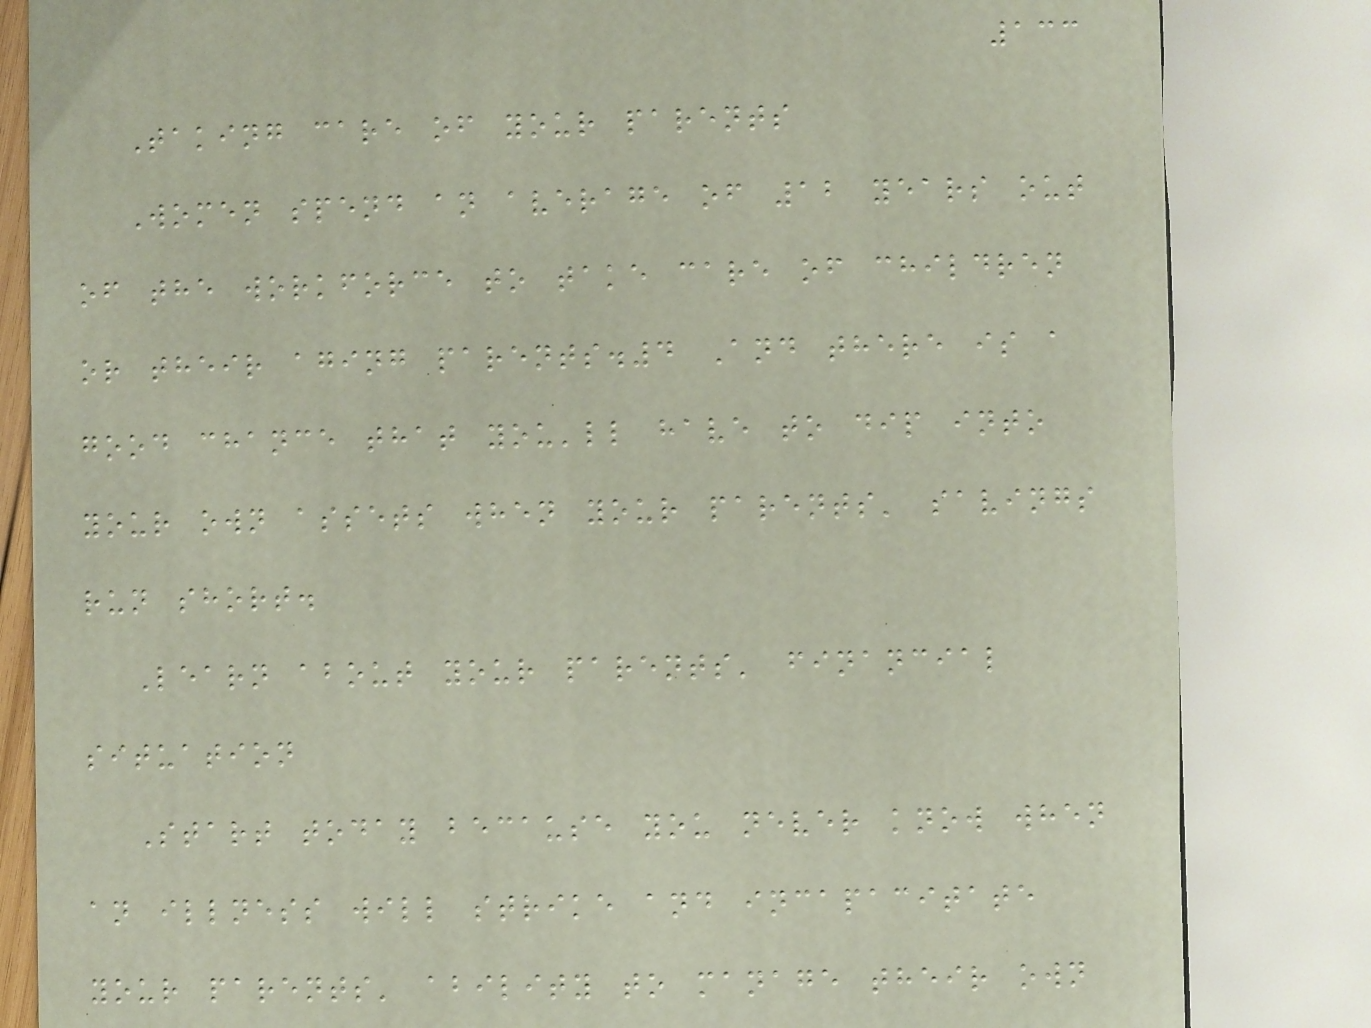133
Taking care of your parents
Women spend an average of 12 years out
of the workforce to take care of children
or their aging parents.4 And there is a
good chance that you'll have to dip into
your own assets when your parents' savings
run short.
Learn about your parents' financial
situation
Start today because you never know when
an illness will strike and incapacitate
your parents' ability to manage their own
